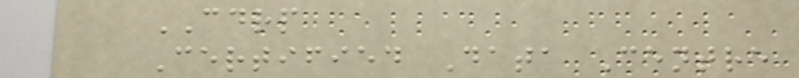CDRP
Certified Data Centre
